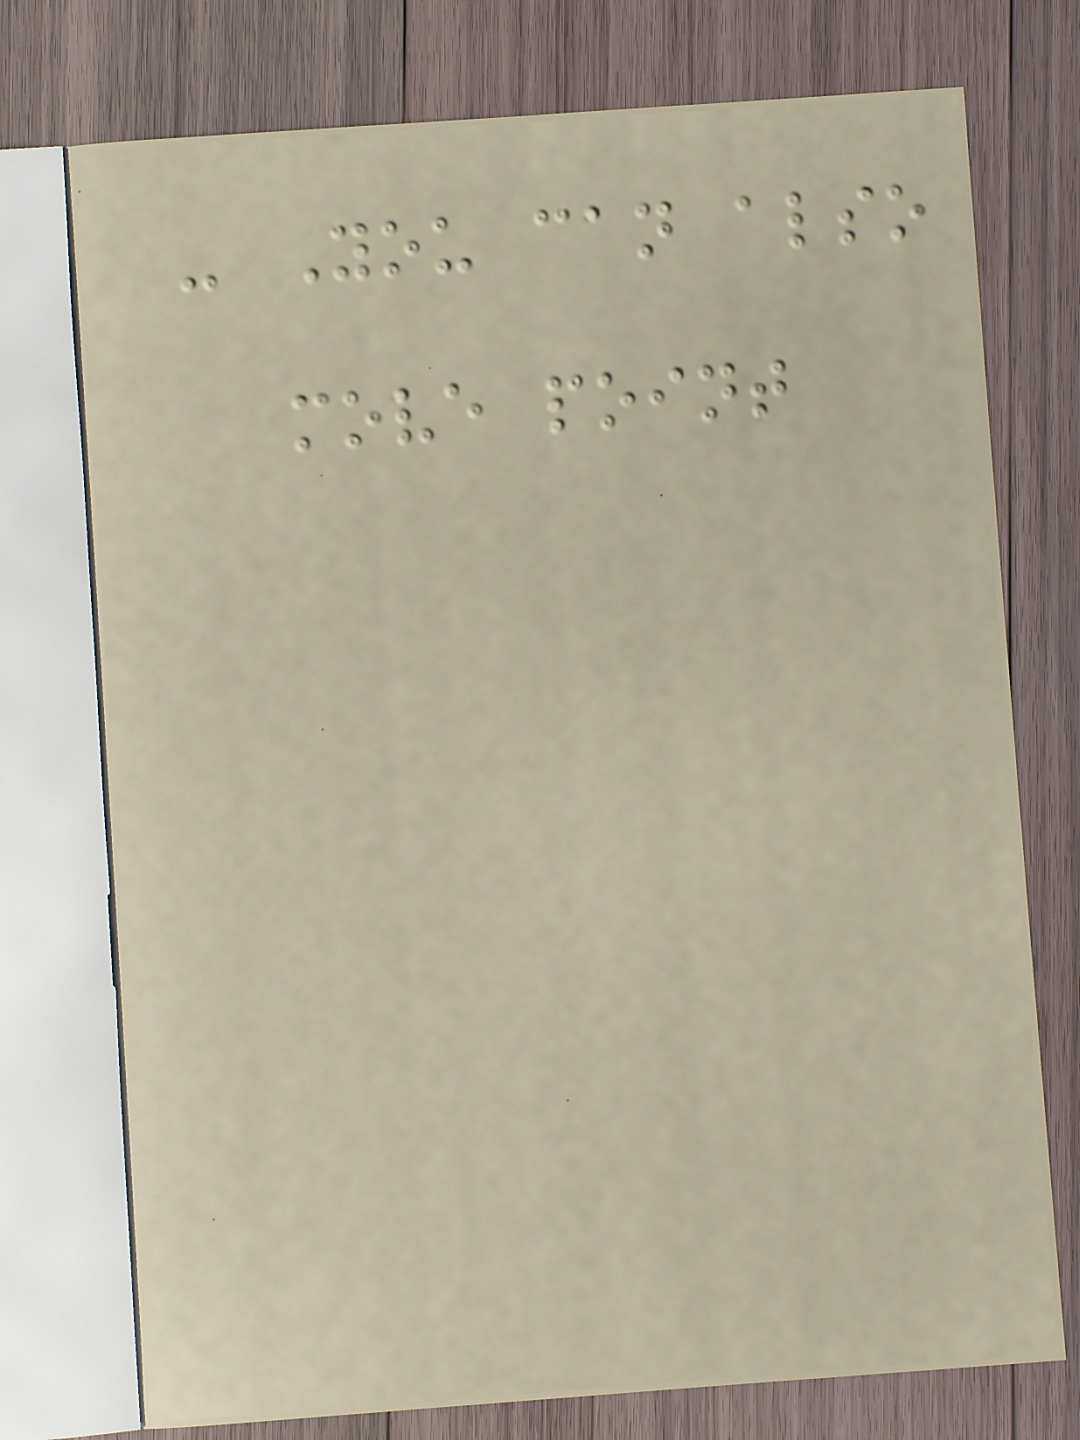- You can also
move point
